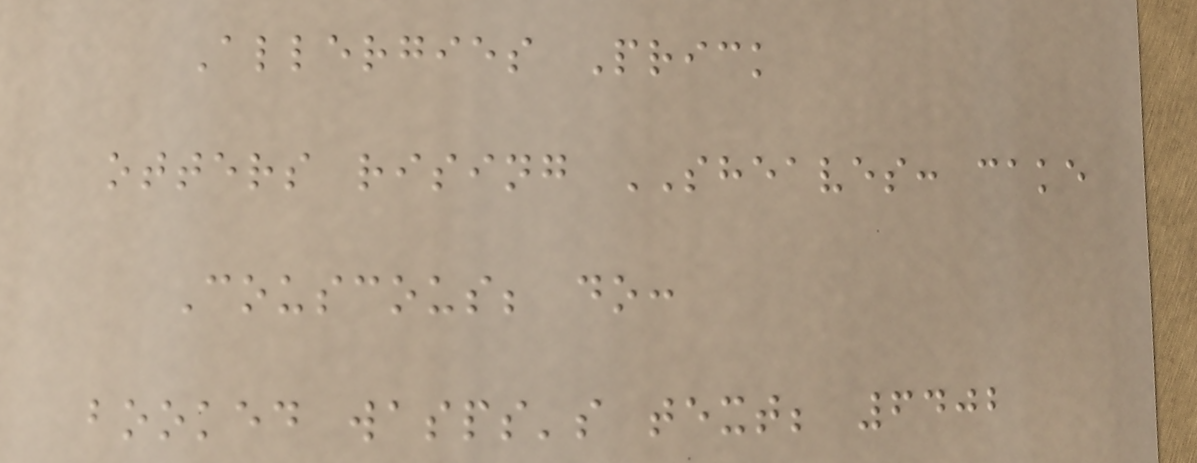Allergies Prick
otters rising SHEAVES: cake
Couscous; do:
booked wasps's text; 6402
